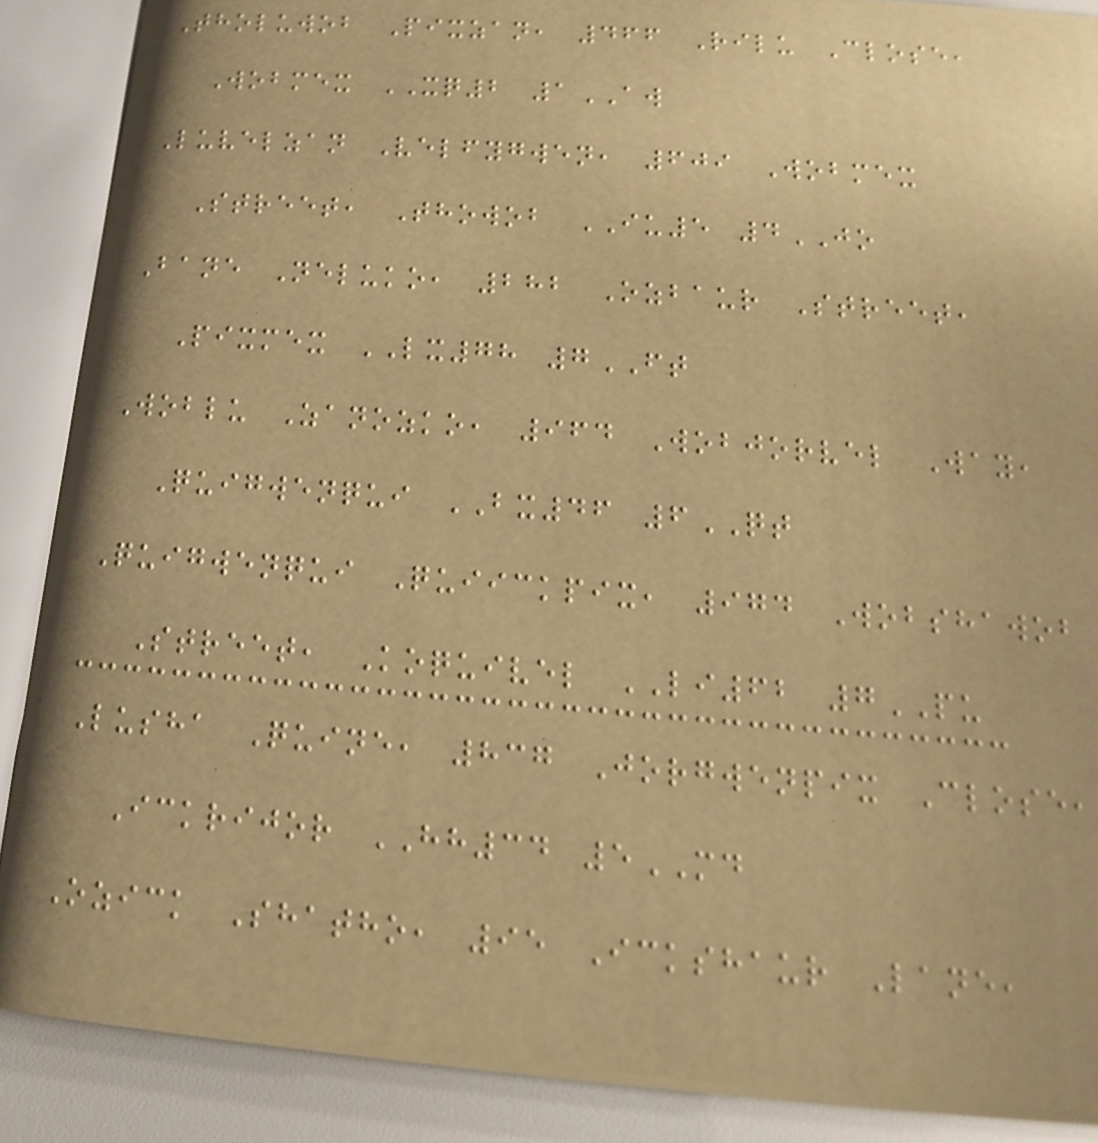Tholuwob Pixzan, 466 Rilu Close,
Wobmex XQ2 1AW
Luvelzan Velfygwen, 609 Wobmex
Street, Thowob IU5 4JO
Bane Neluko, 282 Ozbaur Street,
Pixmex LX78 7FT
Woblu Zanozko, 964 Wobjorvel Way,
Quigwenqui BX46 6QT
Quigwenqui Quiickpix, 974 Wobshawob
Street, Koquivel LI62 7PU
Lusha Quine, 837 Jorgwenpix Close,
Ickrijor HH34 5MD
Ozick Shatho, 95 Ickshaur Lane,
